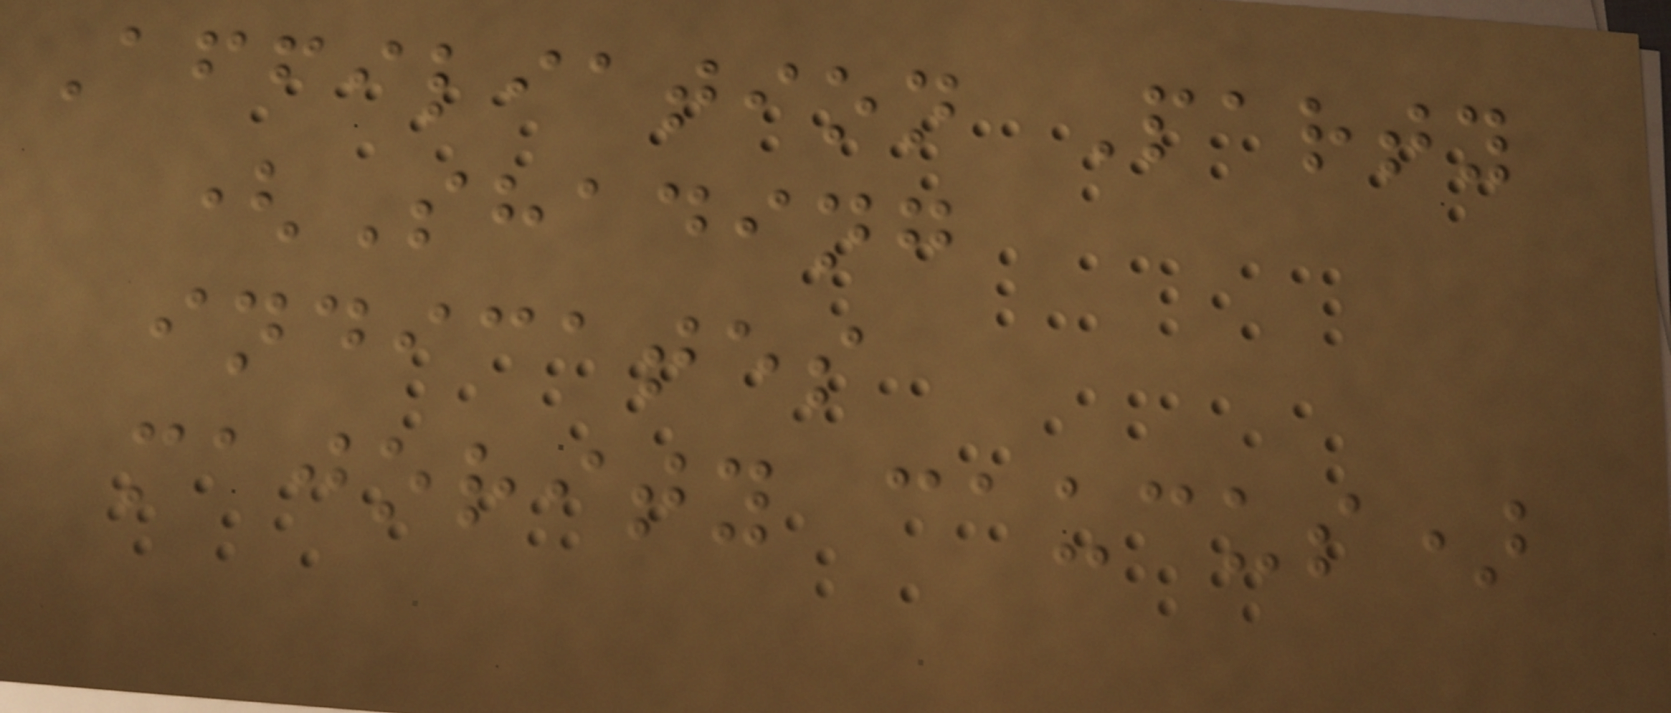Affiliation Party
(Shading
indicates
majority caucus)
